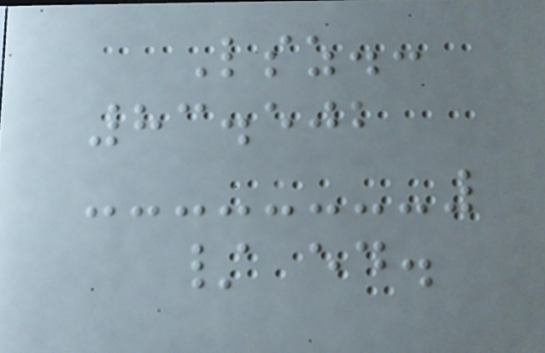Lsz.:
83.502
/ ed.
